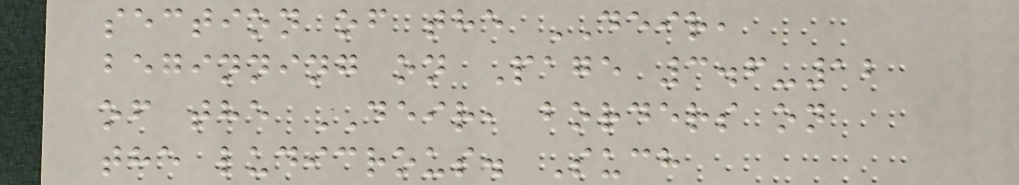section of the DEIR,
beginning on Page 3.6-12
of the DEIR, borders on
the ludicrous. Such
